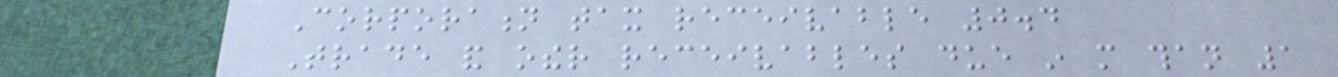Corporation tax receivable 0.4
Trade and other receivables due in more than 1
